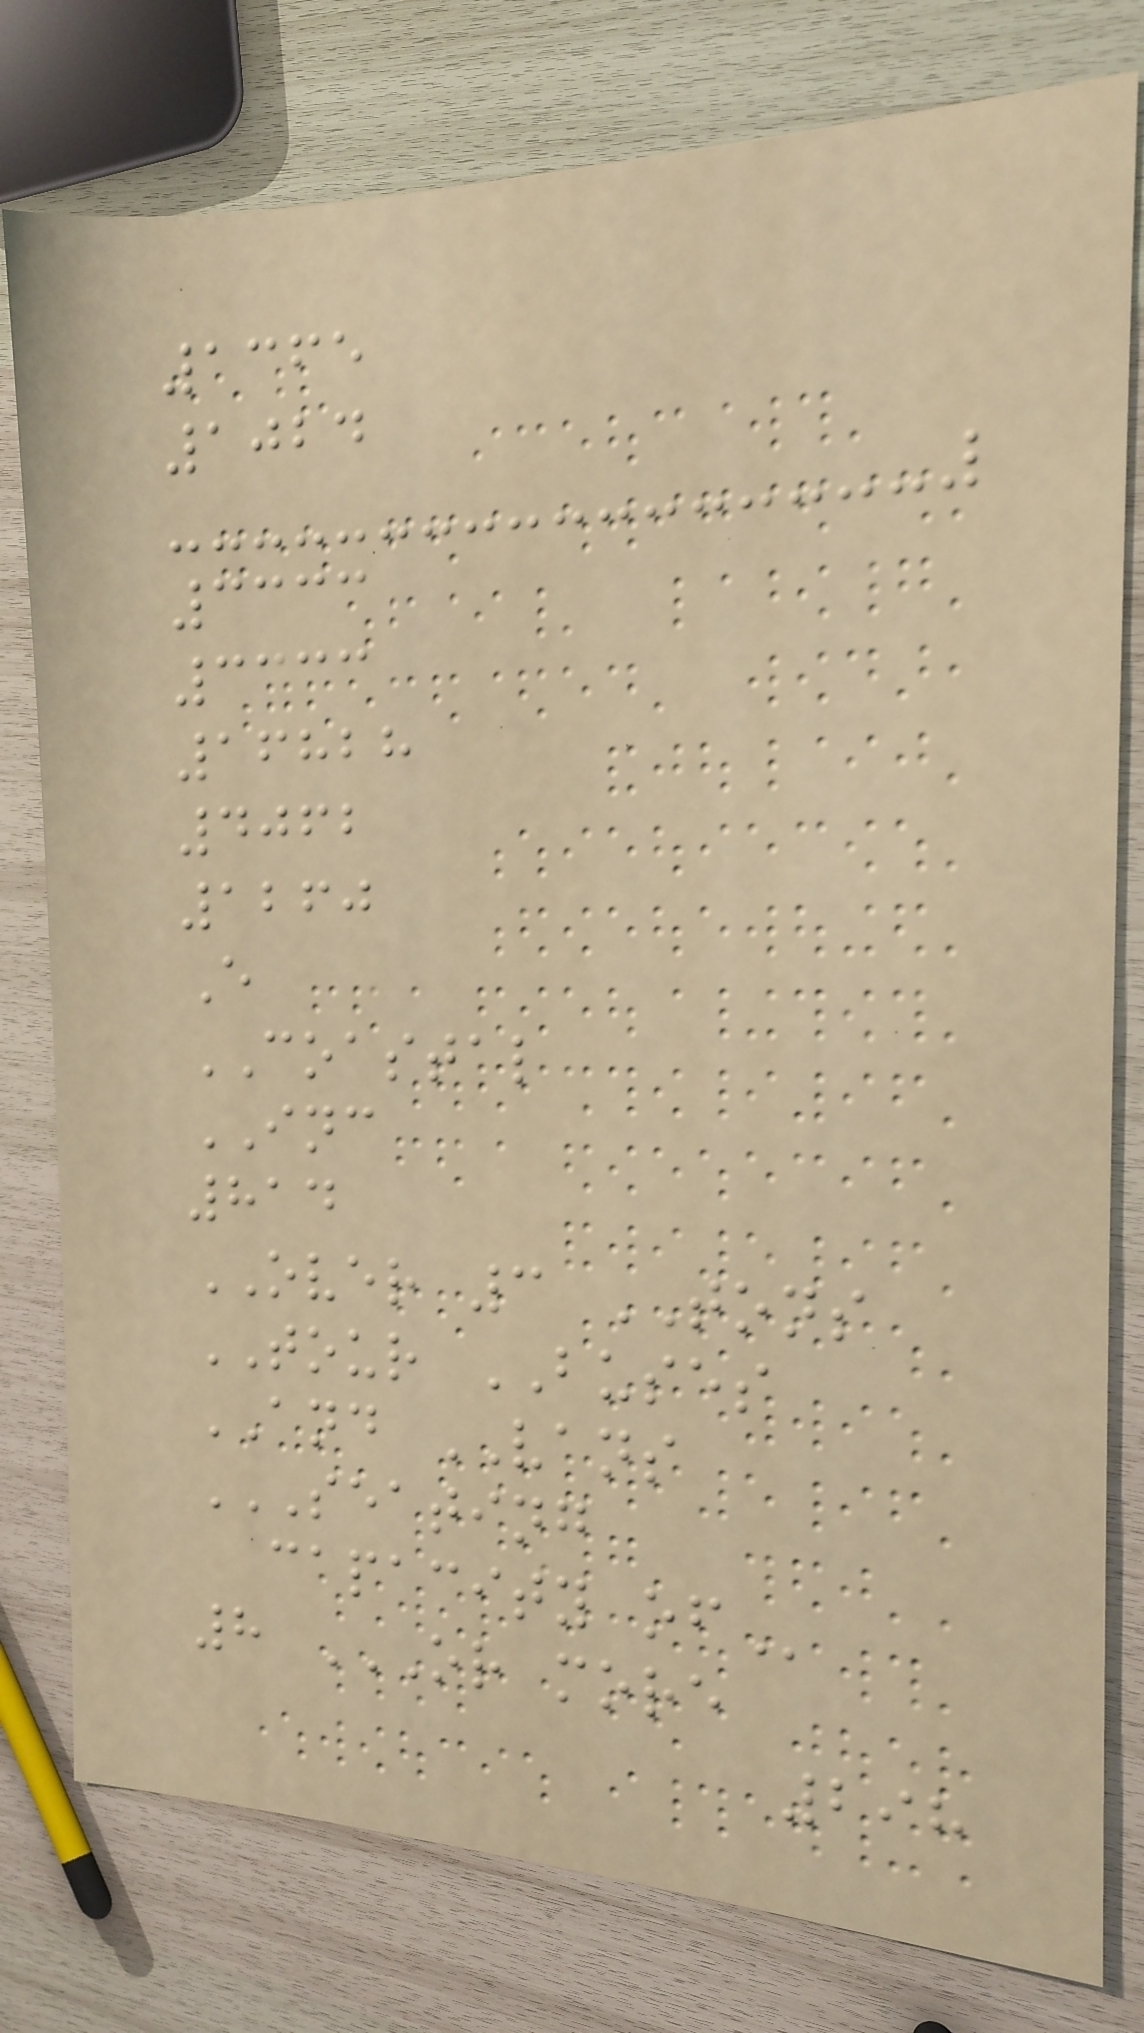1365
1024
3333
3333
16828
4062
1260
E
COASTAL
INC
814
OVER 3 TONS
TOUR BUSES
AND VANS
SEATING
CAPACITY OF
8 OR MORE
298
